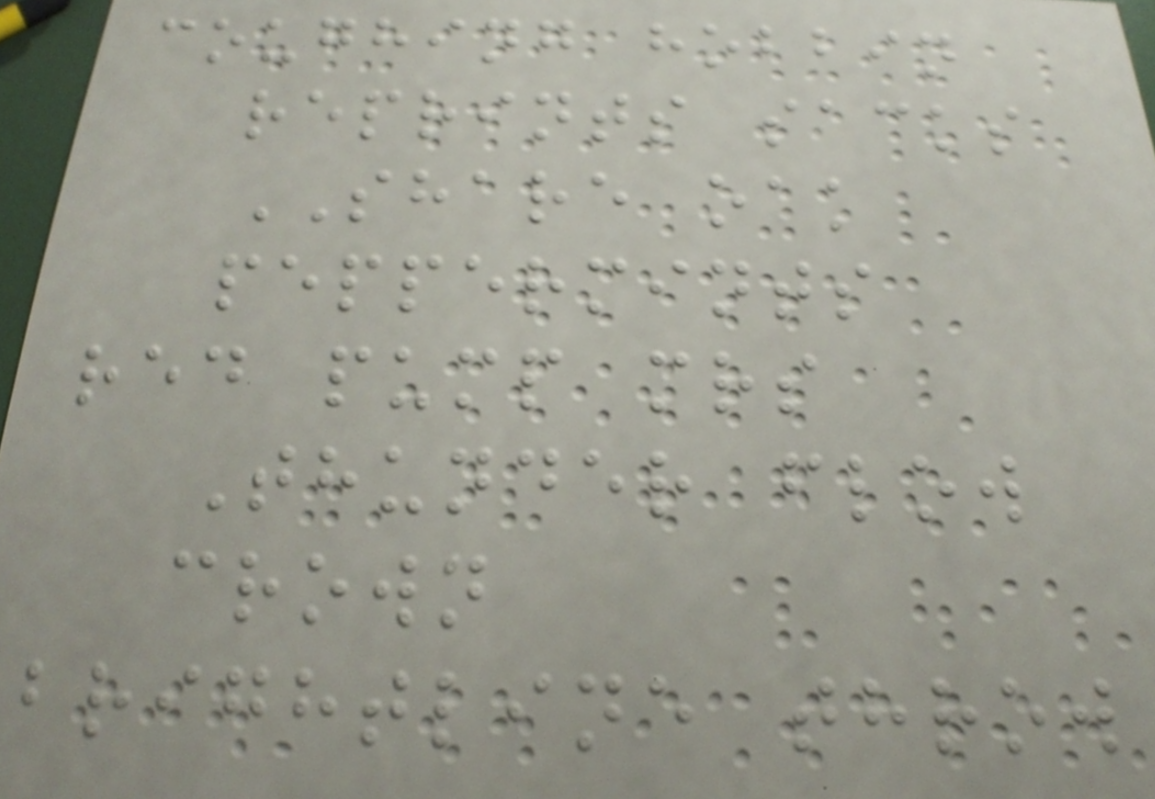coughing hobbin
reprints sacks
SHARE oak
peppermints
red pump mrs
Thunder flow
crown
brightline throw
